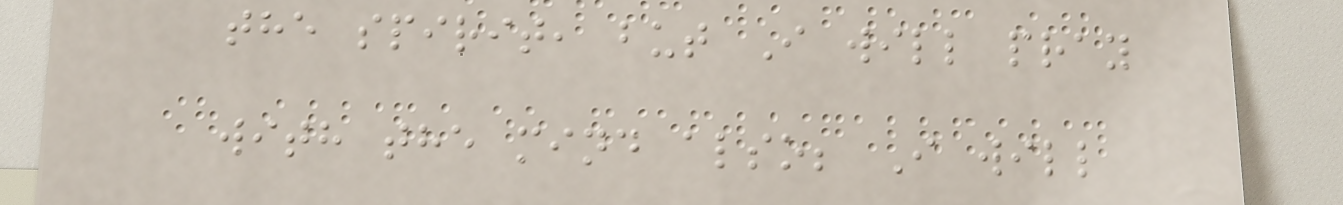the spirit, but I will pray
with the mind also; I will
